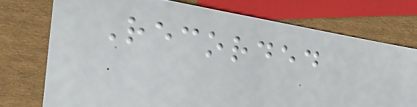Recorded
